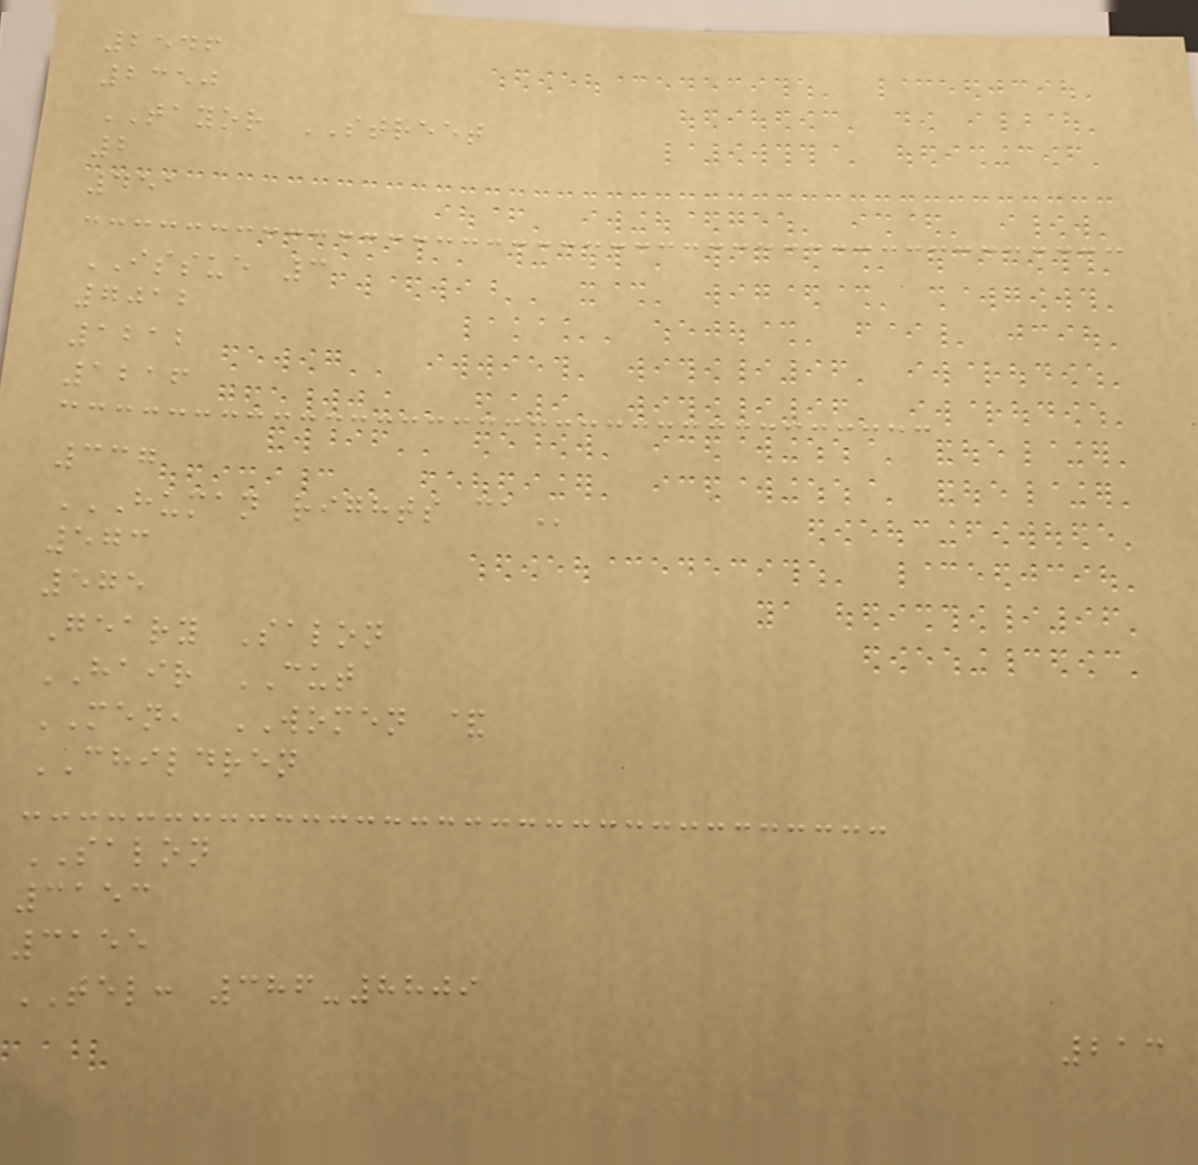2546
2350
TAYOR STREET
2
451
ISSUE 3
7012
1212
1216
337
HUMAN RIGHTS CA
573
575
Geary Salon
HAIR CUT
MEN, WOMEN &
CHILDREN
SALON
3153
3155
TEL: 386-8809
213
